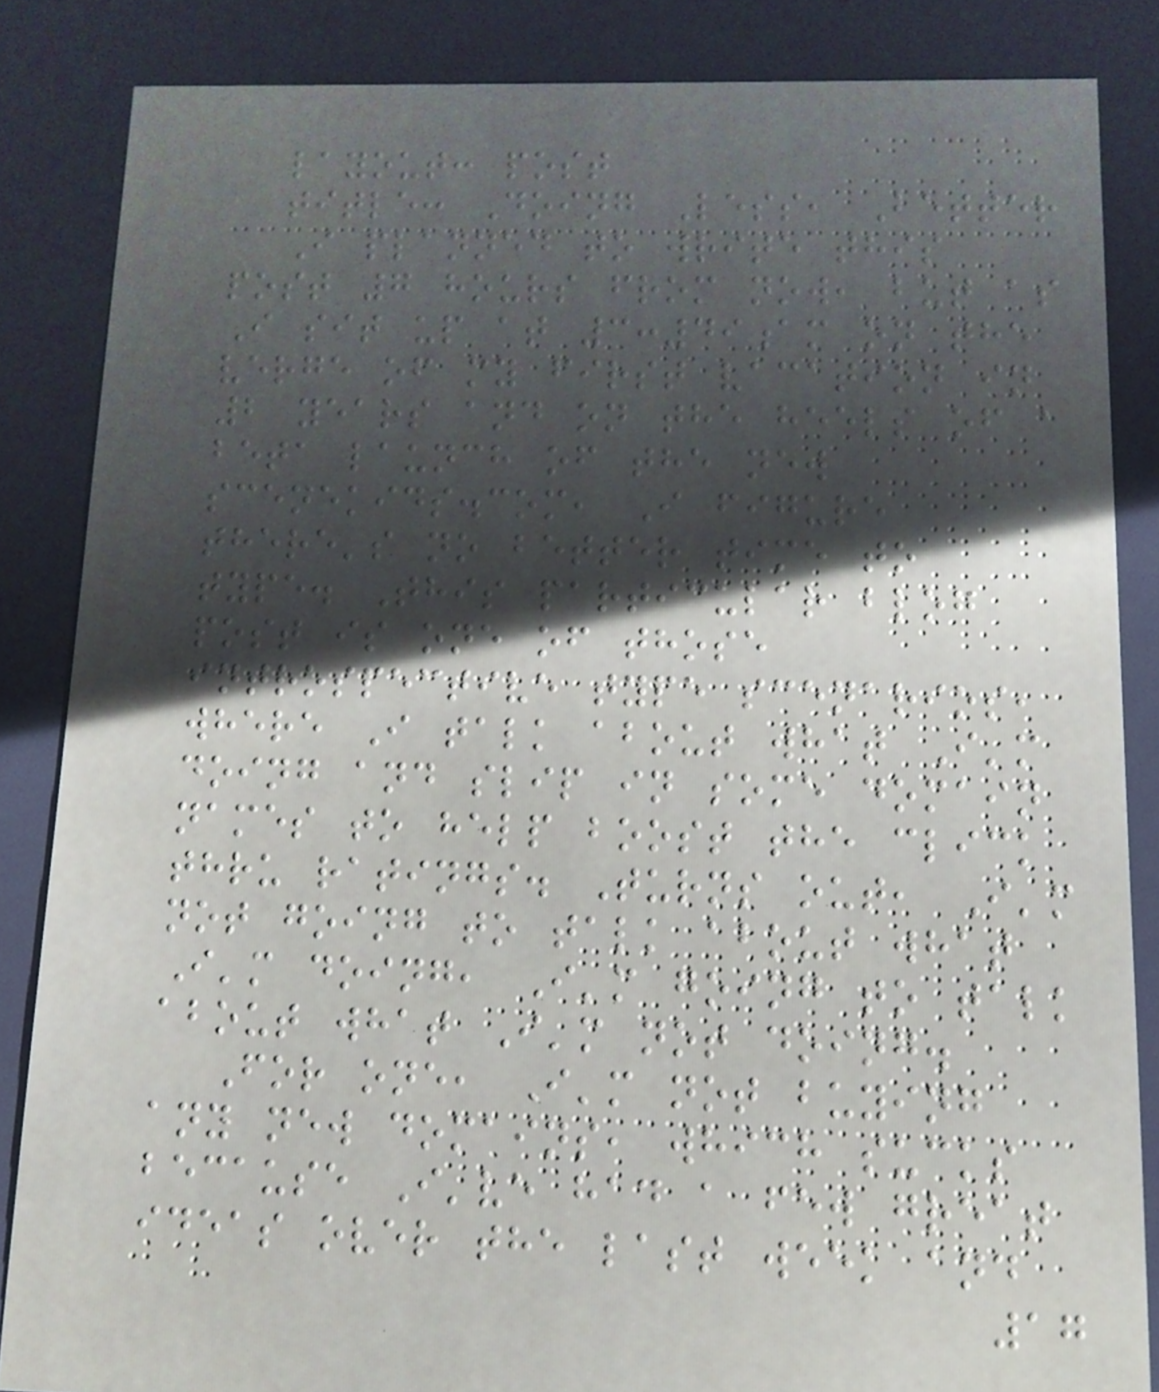layout: post
title: Doing Less, Better
I planned to write this
post 7 hours from now, but as
I sit up at 3:49am on the
verge of my first vacation in
2 years and on the heels of a
beta launch of the new
scenekids.com, I figure
there's no better time to
type. This particular blog
post is one of those
introspective type scenarios,
where I talk about what I'm
doing and slip in some domain
names to help boost the click
thru ratings. Turns out, I'm
not going to talk about what
I'm doing, I'm going to talk
about what I'm not doing.
For one, I'm not buying
any new domains, which sucks
because I've had a few great
ideas over the last week and
17
